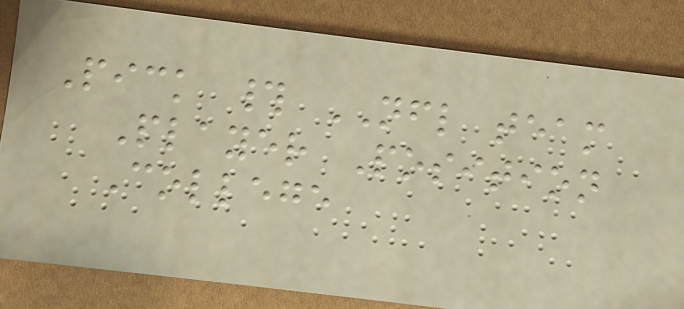Pick # NFL team
Player Position
College
